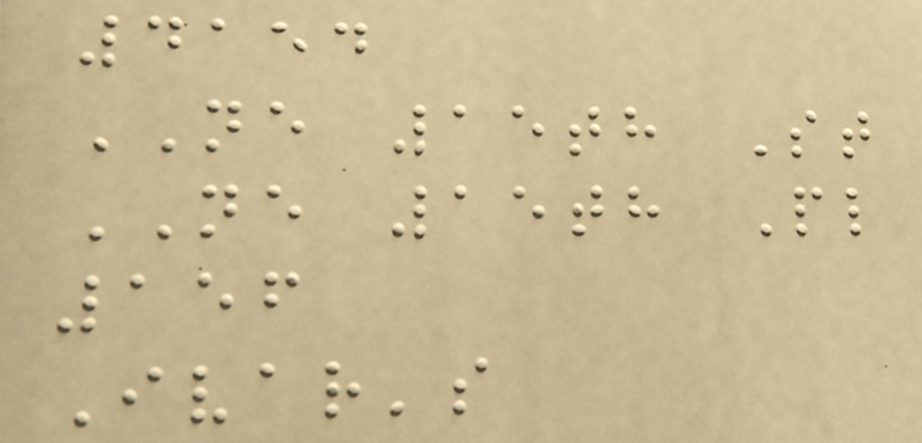4154
NE 15th St
NE 15th Pl
156
Ivar's
